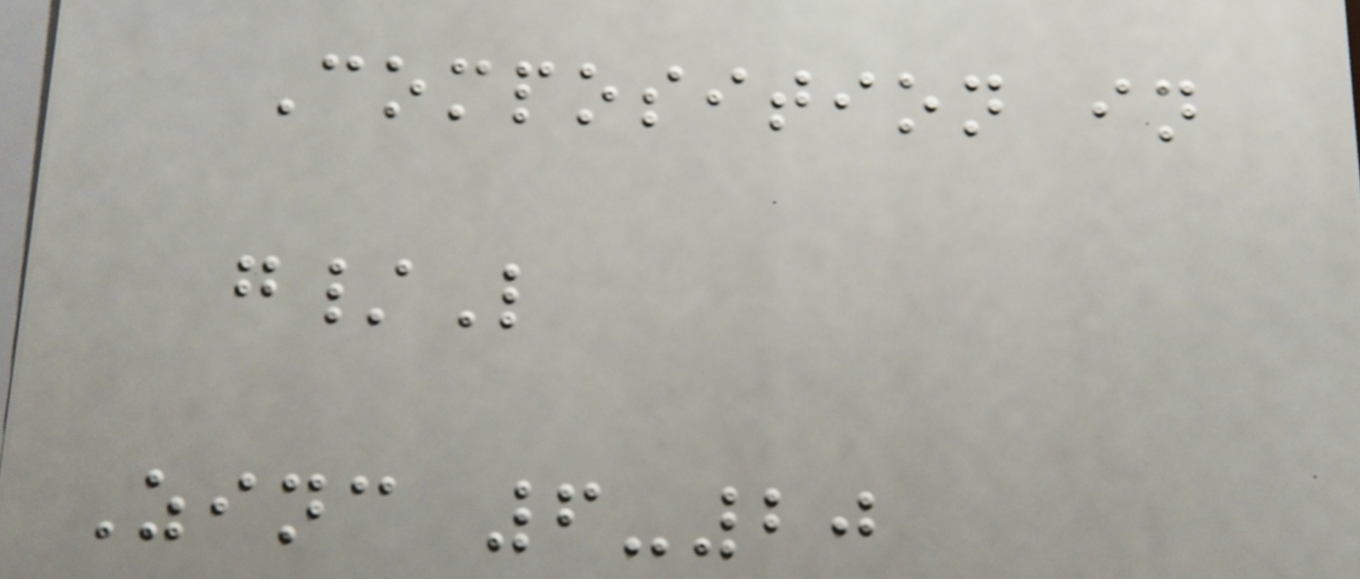Composition in
g/L
Zinc 6-20
